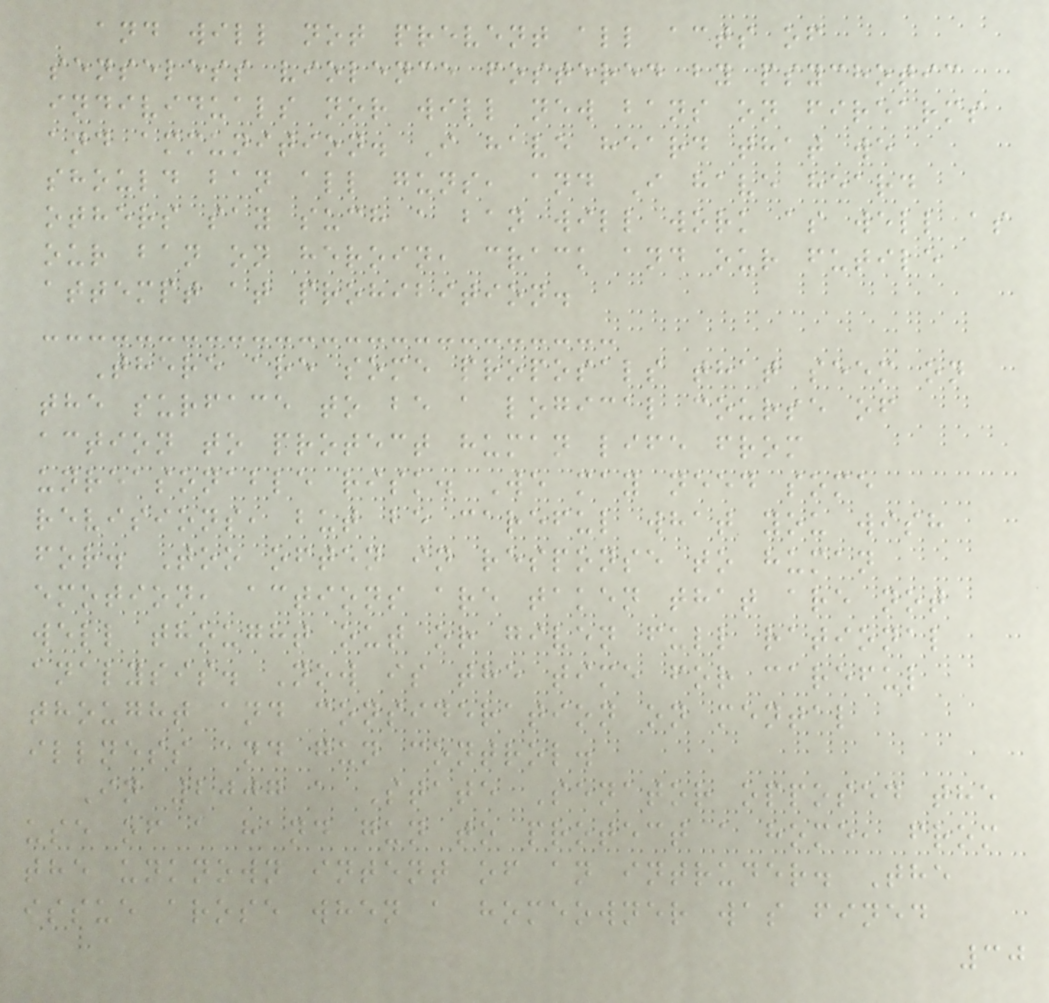and will not prevent all acts of
senseless violence fostered by psychotic
individuals nor will new bans on firearms
and ammunition. I have heard that we
should ban all guns, and I have heard
others say such a ban will work as well as
our ban on heroin, crack and our futile
attempt at prohibition.
There are some proposals that seem on
the surface to be a logical course of
action to protect human life from
unreasonable risk. We may need some
revisions, but be careful what you wish
for. Too often in response to human
emotion, actions are taken that are not
well thought out or given full rational
analysis. Now is the time for careful
thought and consideration on mental
illness and gun control.
In 2007 a State Senator opposed the
use of a hand gun to protect a home, from
the unknown intent of an intruder. The
issue arose when a homeowner was fined
30
